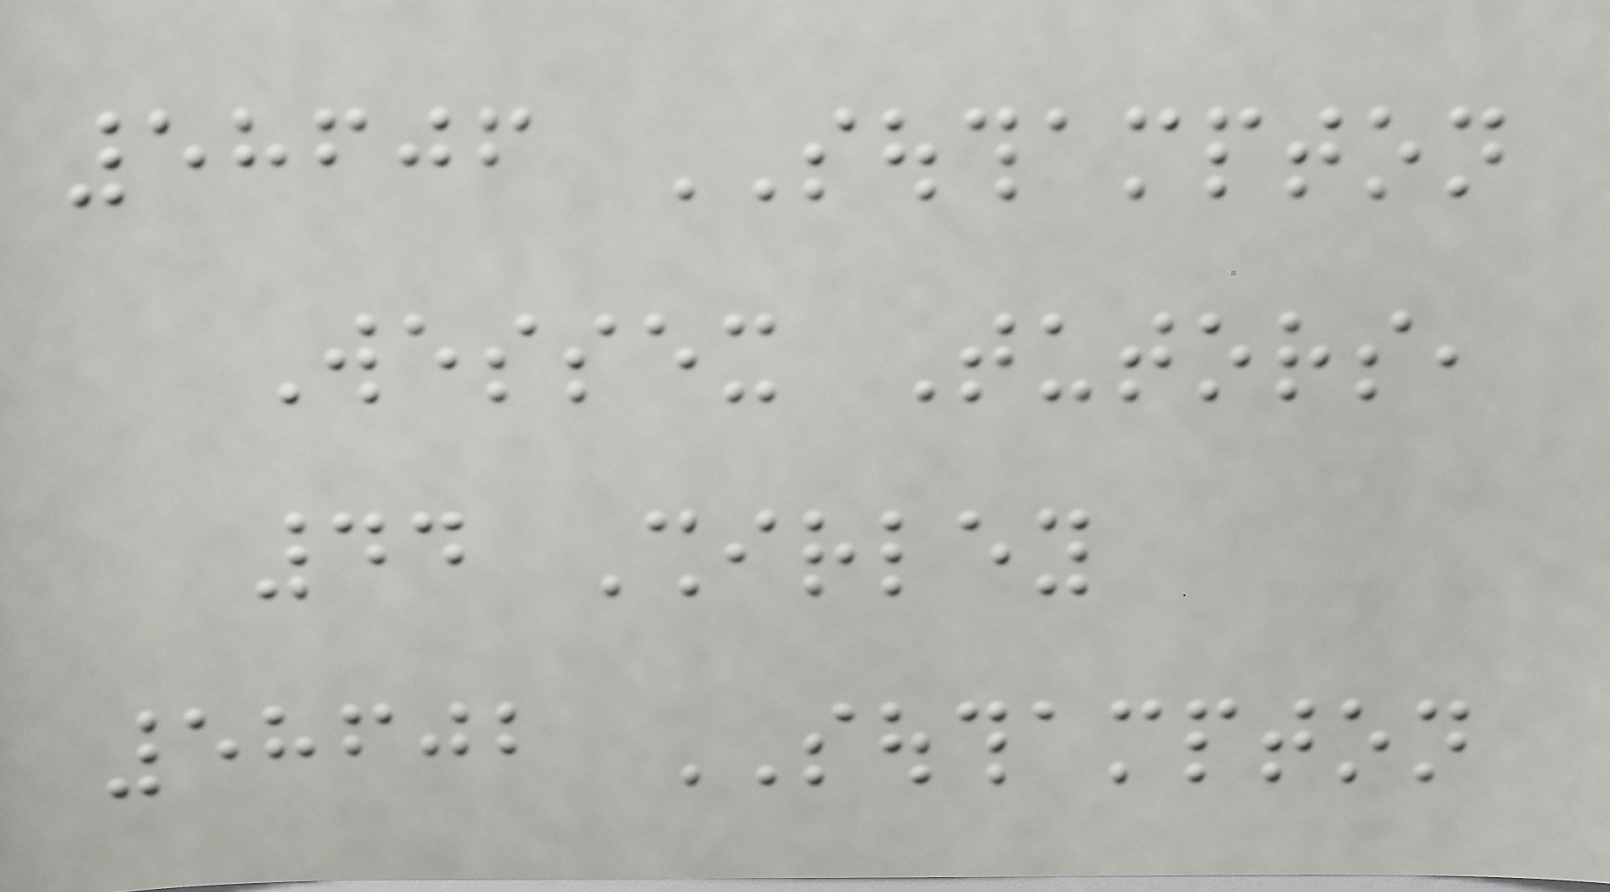58606 SOUTHAMPTON
Wessex Tutors,
44 Shirley
58602 SOUTHAMPTON
